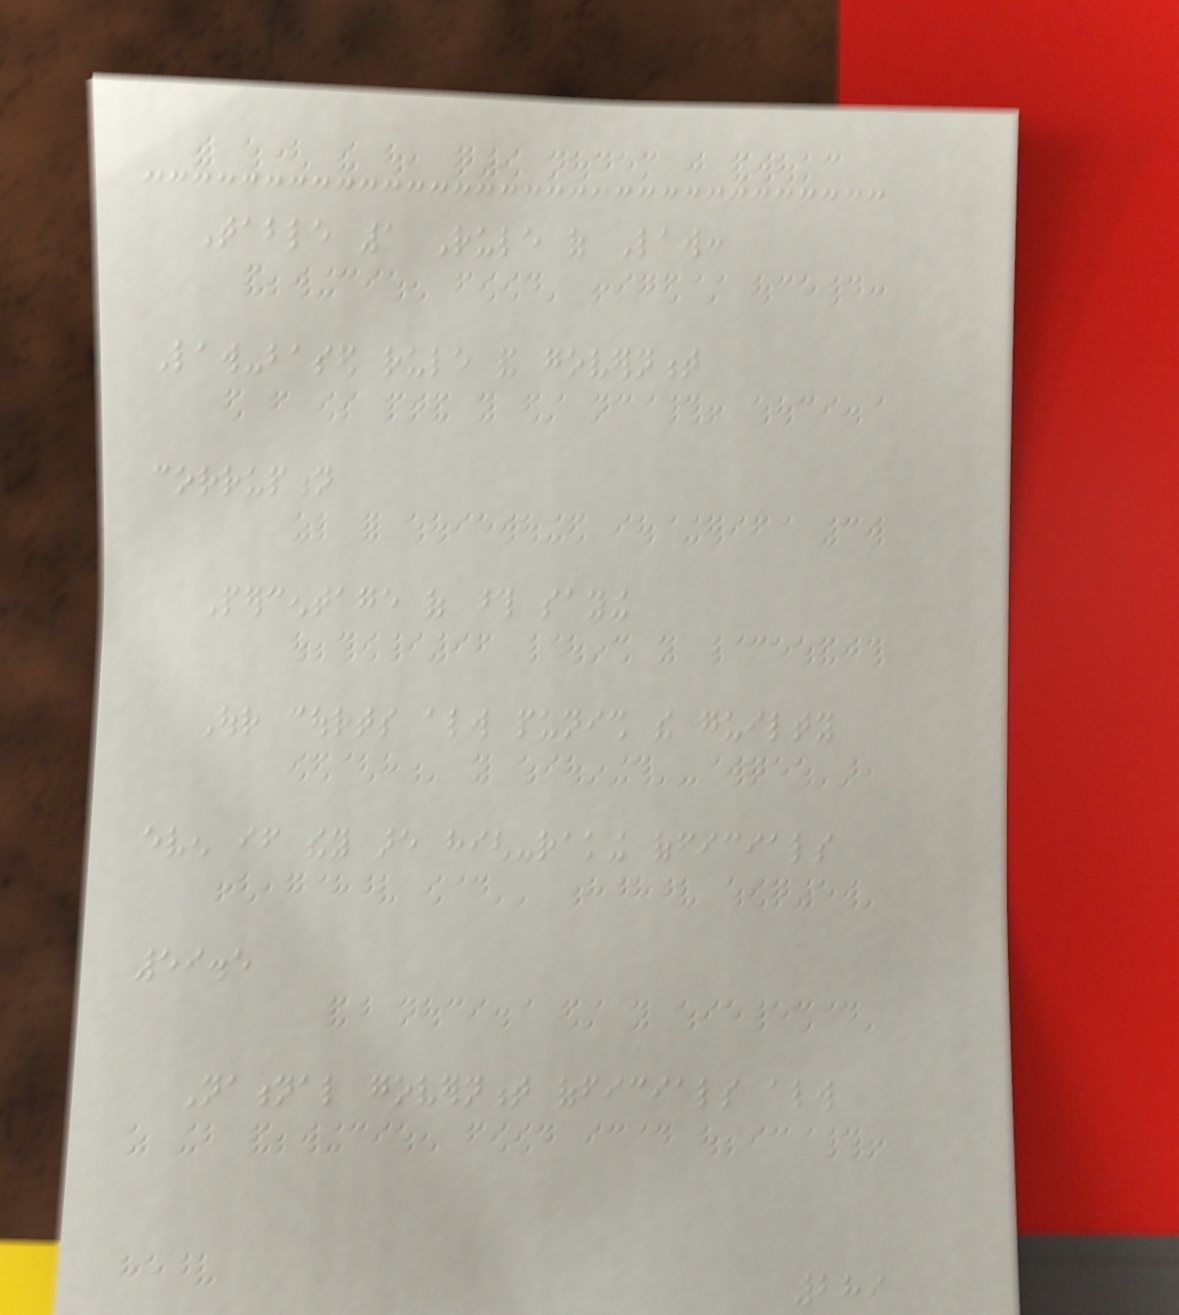Table 1 Rule of Law:
Law-based rule and government
corruption
Percentage of those saying
Our courts always punish the guilty
even if they are high-raking officials
59.5
National government officials always
289
